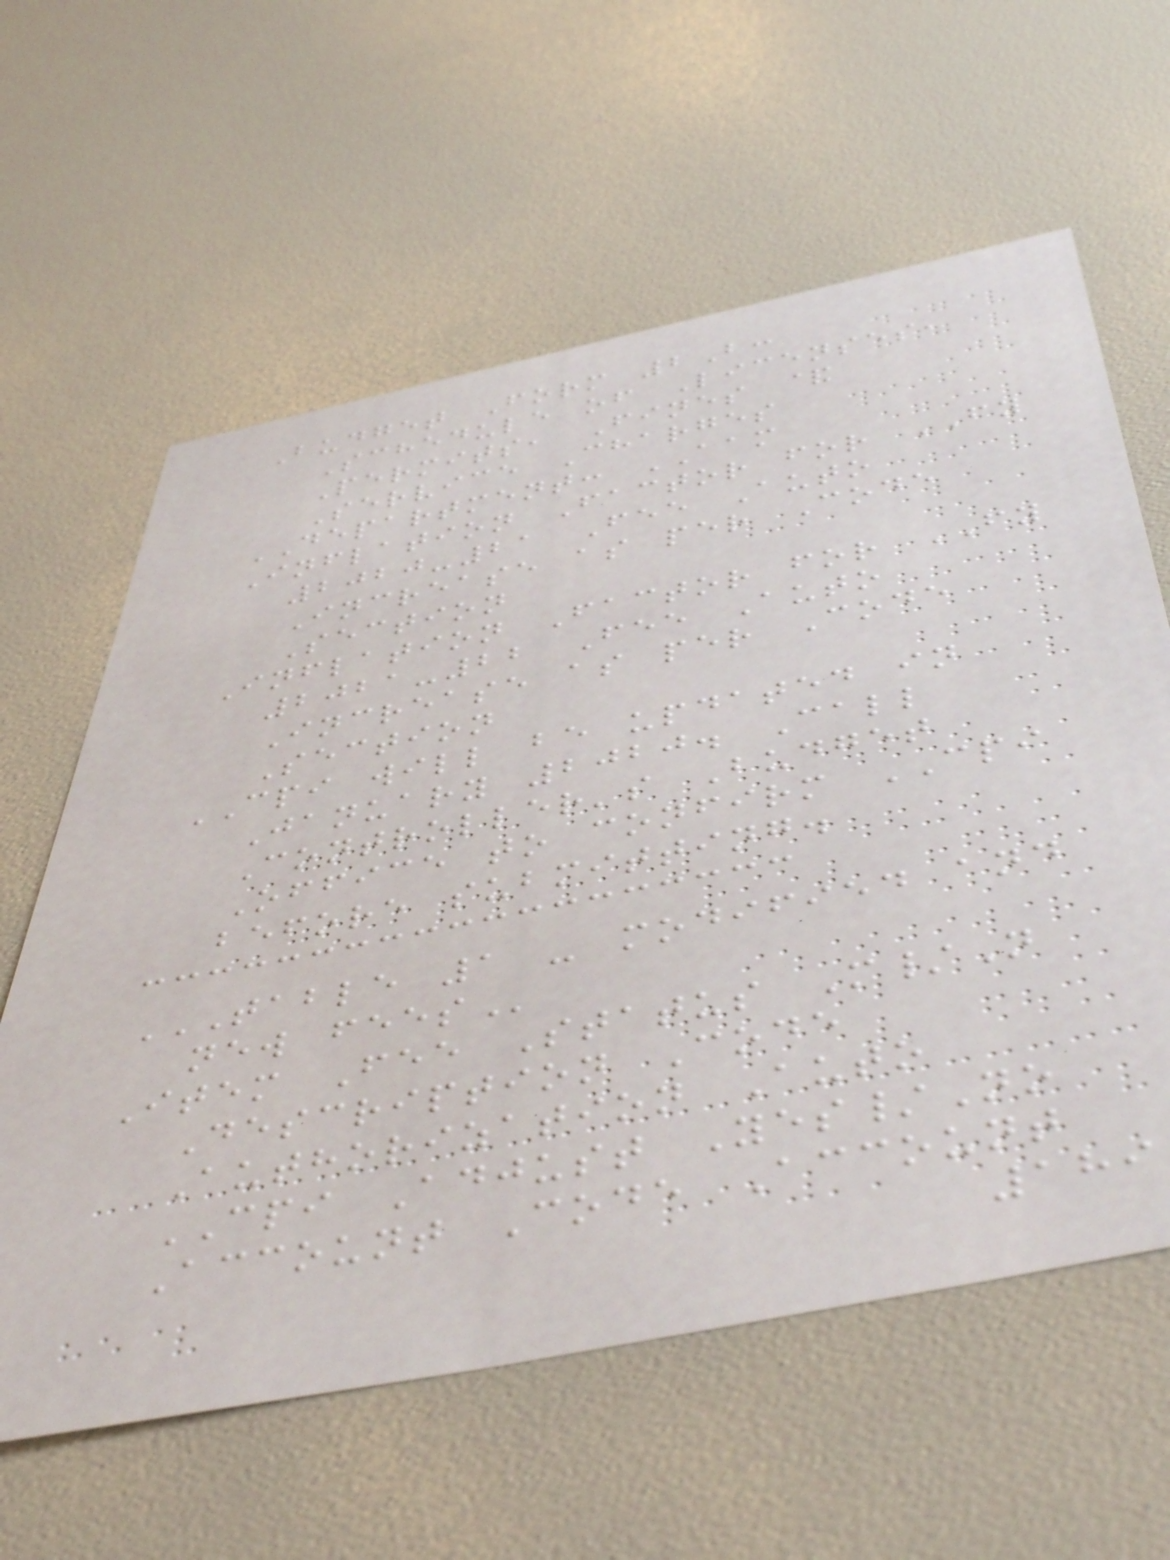Budget Form 2B:
Schedule of Licenses,
Permits, Fines &
Service Charges
DEPARTMENT: AAM
Inflation Factor for FY
2020-21 Fee Auto
Increase as per Code
Section
Inflation Factor for FY
2021-22 Fee Auto
Increase as per Code
Section
CPI will be updated in
January 2020. Call
Controller's Budget
Office to confirm CPI
before submitting.
TABLE 1 - MODIFIED AND
NEW FEES
Item Fee Status M/N
Description Code
Authorization Auto
CPI Adjust Yes/No
Account Code Account
189
